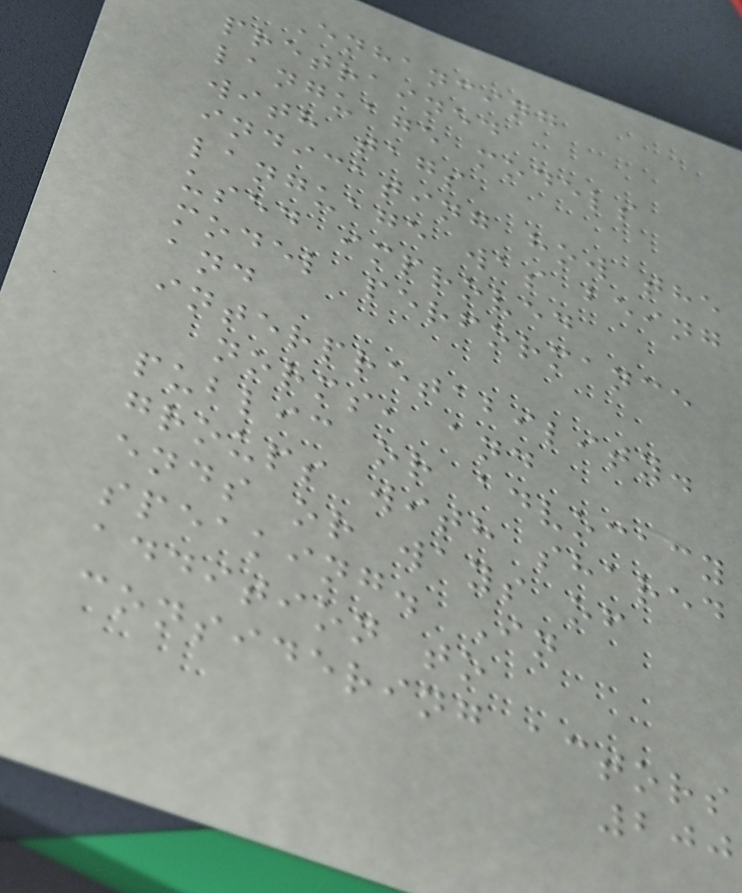Enhancing
pretrained
language models
with tags
indicating how the
language was being
used improved
model performance
and
interpretability.
norms, and
public or advocacy
groups with shared
ends or ways of
speaking. In
addition to
considering actors
200
